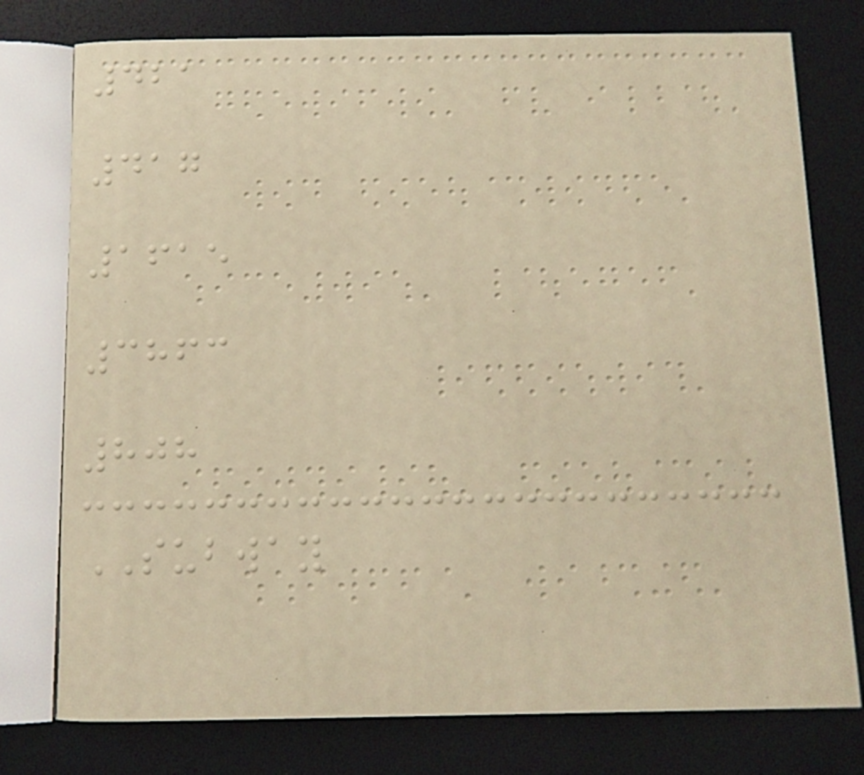421
417
1615
3863
808
SUBWAY
